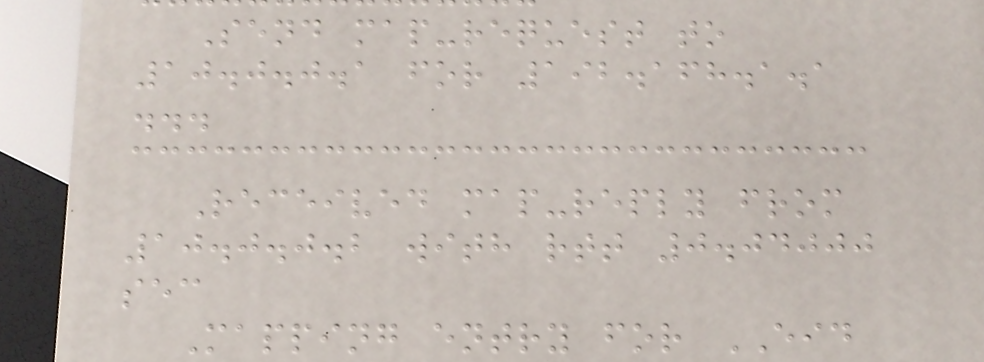Send map-request to
10.0.0.1 for 192.168.1.1
...
Received map-reply from
10.0.0.2 with rtt 0.04000
sec
Mapping entry for EID
